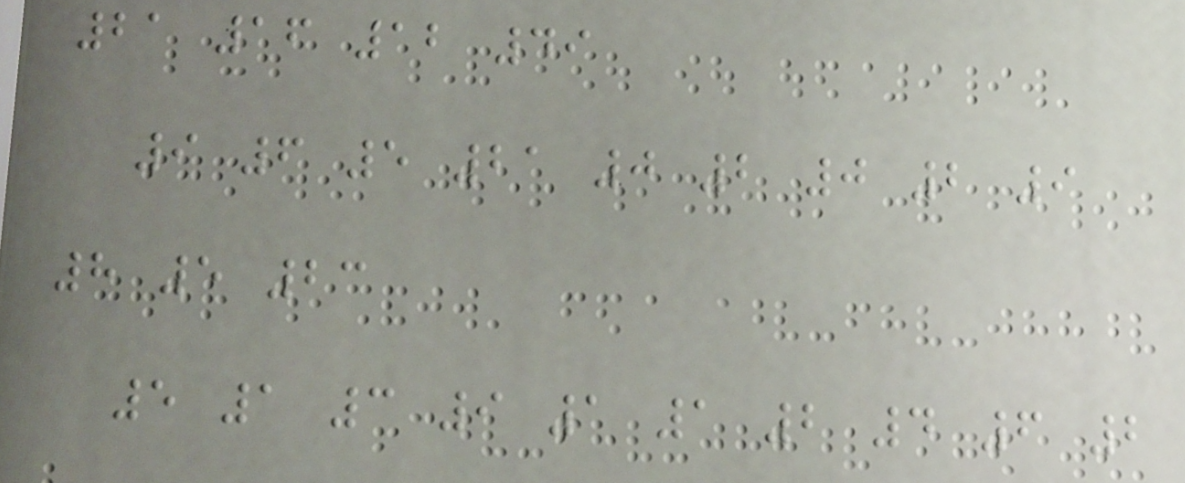21 16 12 49
9 6 5 21 0 2 0 2 9
8 5 23
5 1 3 9 1 1 2 4 6 2
